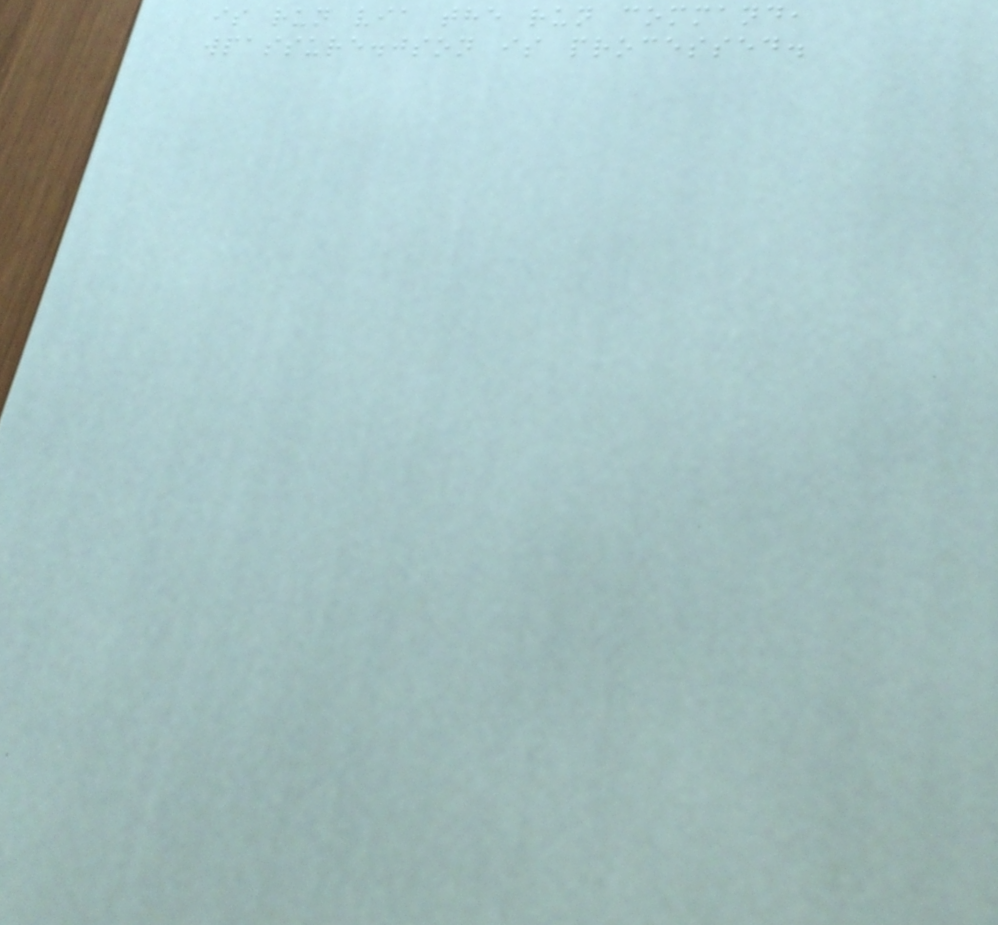is run via the run command,
wpassure.json is processed.
